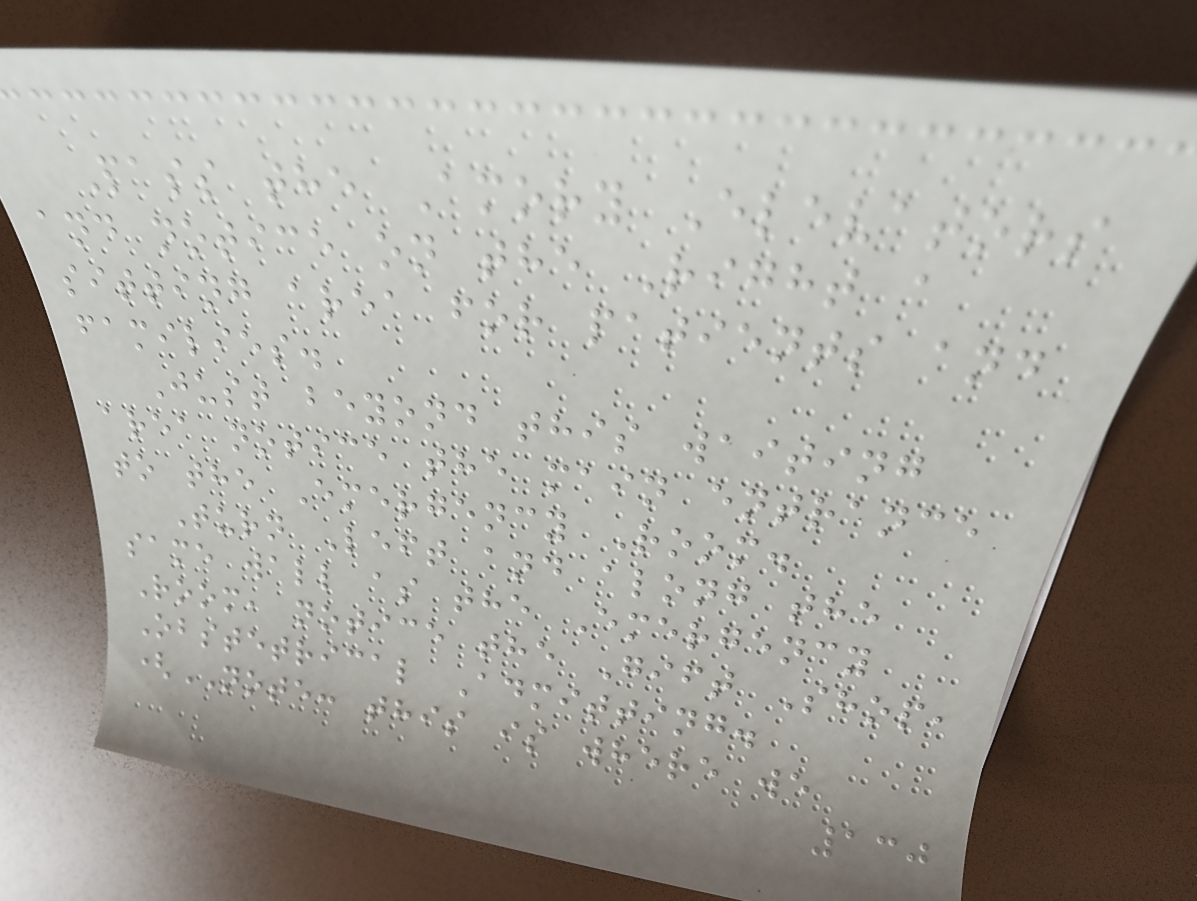Pass the Amory Elevators
and notice on the Right a
sitting area for patients and
families.
Just beyond this waiting
area notice the main entrance
to the Emergency Room.
Turn Left and along the
same wall as the Emergency
Room, notice the Gift Shop,
Obstetrical Admitting.
(NOTE: this is where we
130
